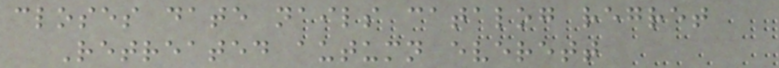closes date nails catalog regret
Retreated autumn everett
